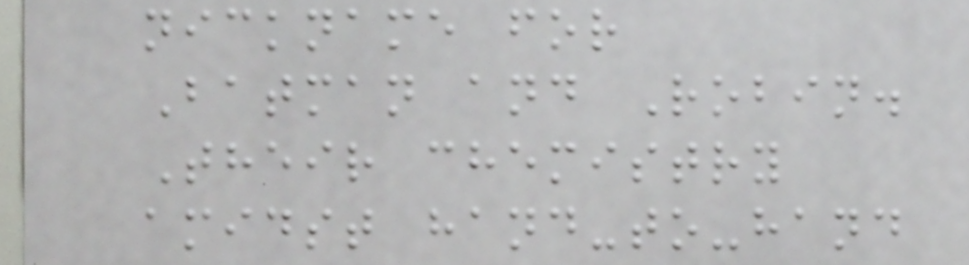nickname for
Batman and Robin.
Their chemistry
amidst hand-to-hand
